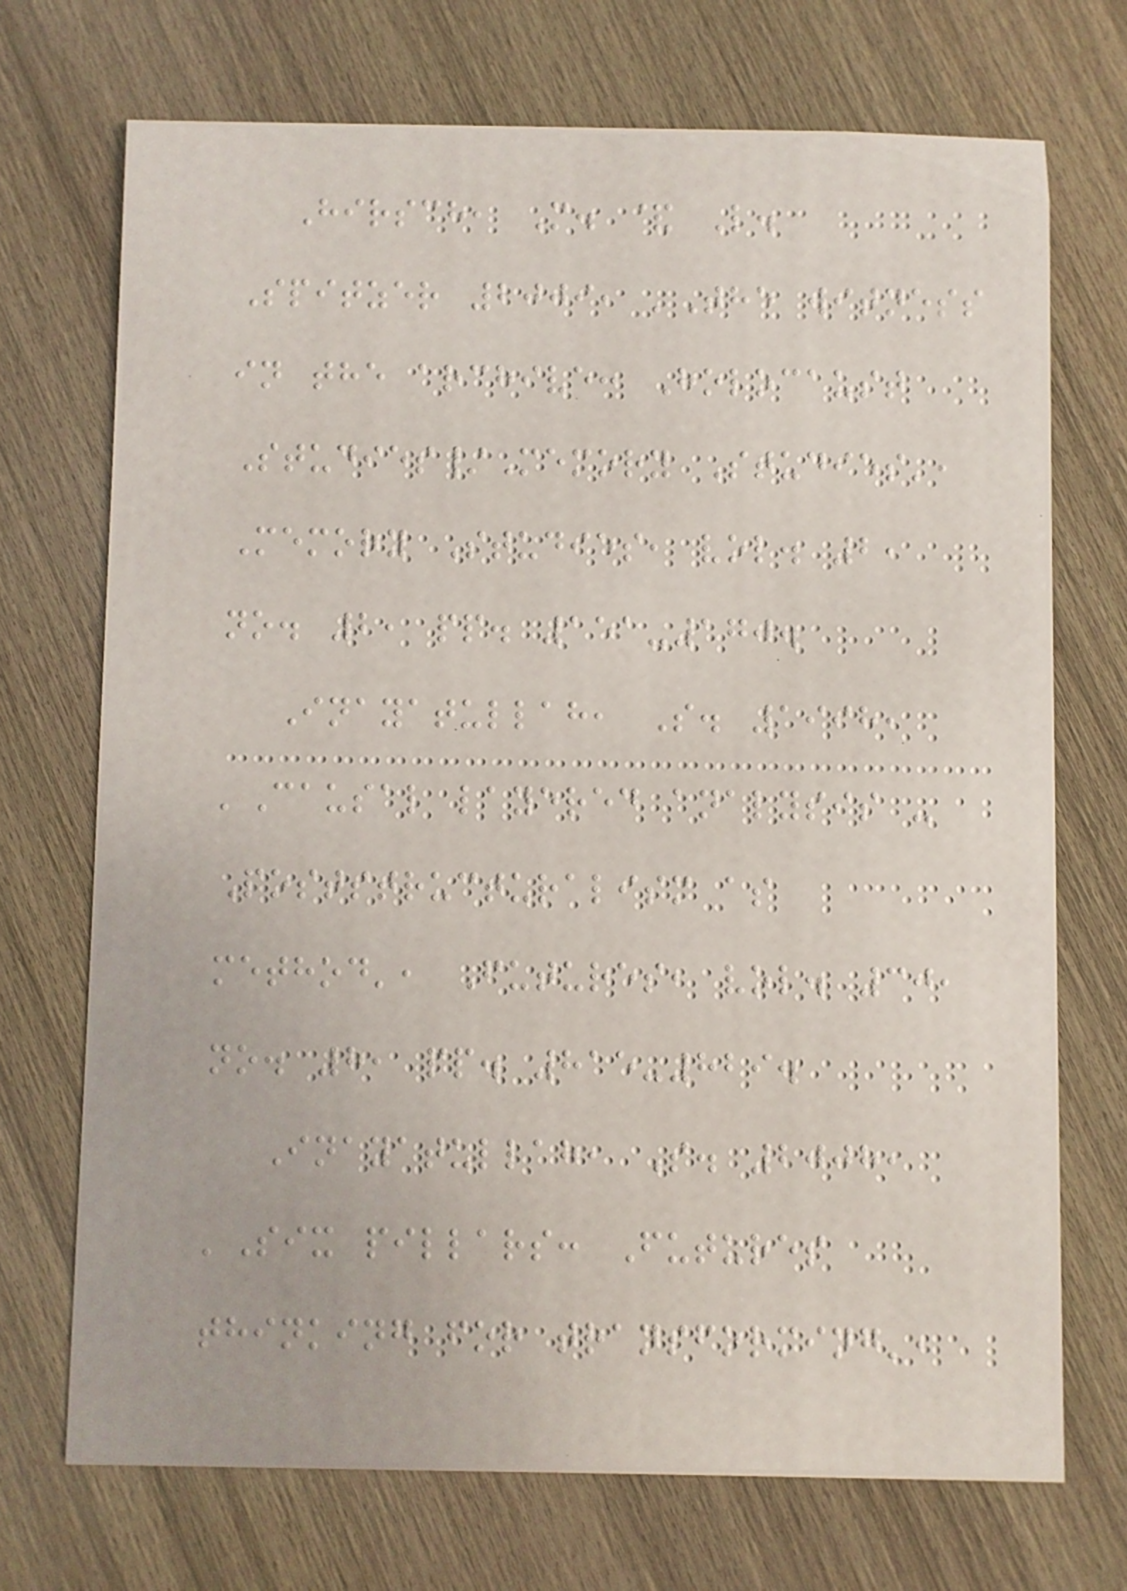Hirsch, M. & L.
Spitzer 2009, 'The witness
in the archive: Holocaust
Studies/Memory Studies',
Memory Studies, vol. 2,
no. 2, pp. 151-170.
Inayatullah, S. 1998,
'Causal layered analysis -
Poststructuralism as
method', Futures, vol. 30,
no. 8, pp. 815-829.
Inayatullah, S. 2008,
'Six pillars: Futures
thinking for transforming',
